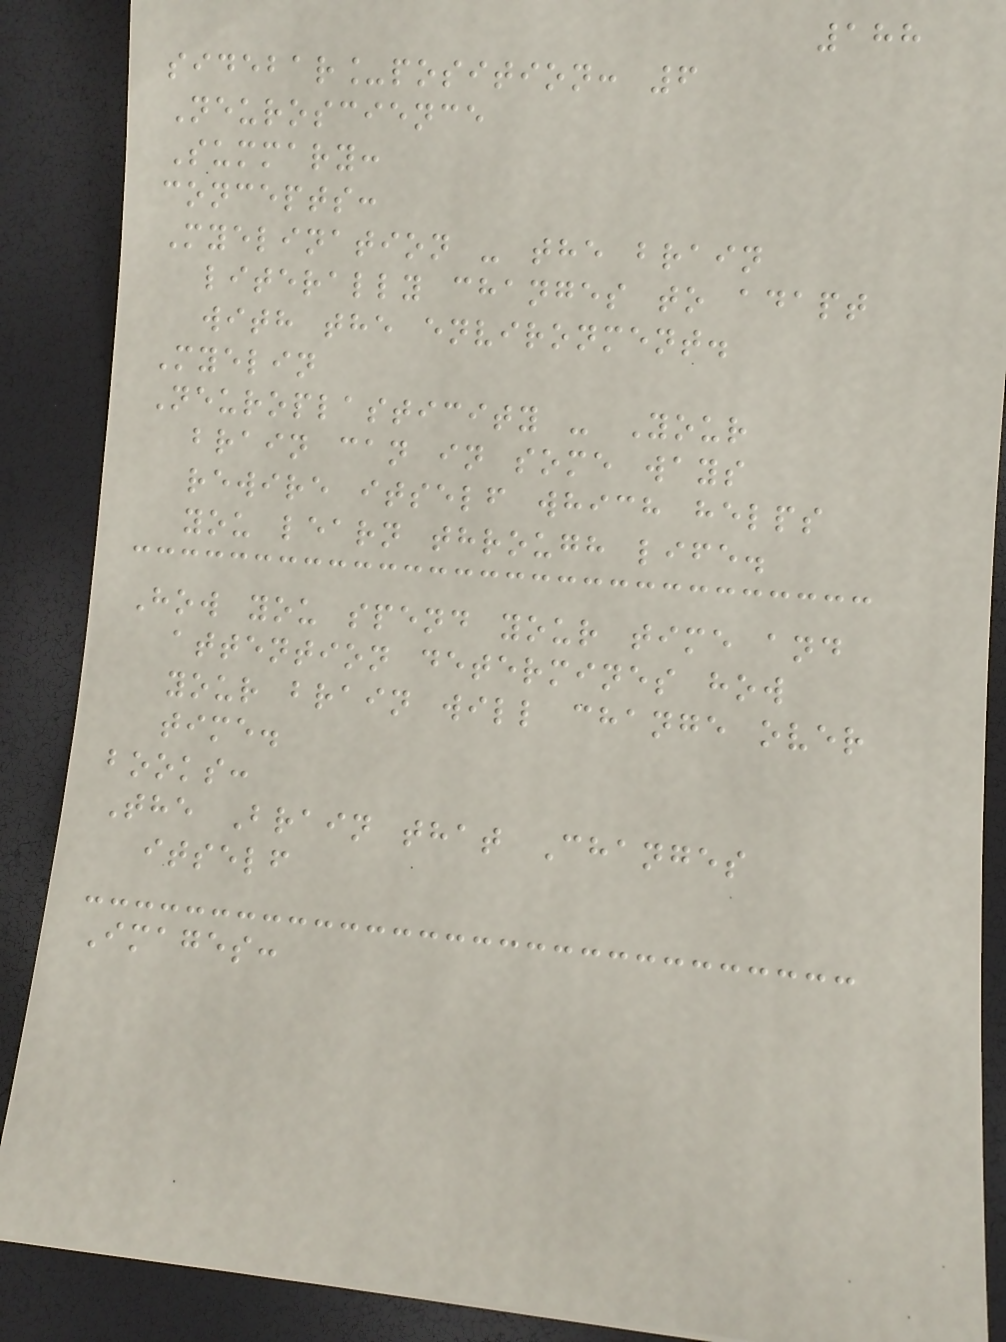188
sidebar_position: 6
Neuroscience
Summary:
concepts:
Myelination - the brain
literally changes to adapt
with the environment.
Myelin
Neuroplasticity - Your
brain can in some ways
rewire itself which helps
you learn through life.
How you spend your time and
attention determines how
your brain will change over
time.
books:
The Brain that Changes
itself
Images:
